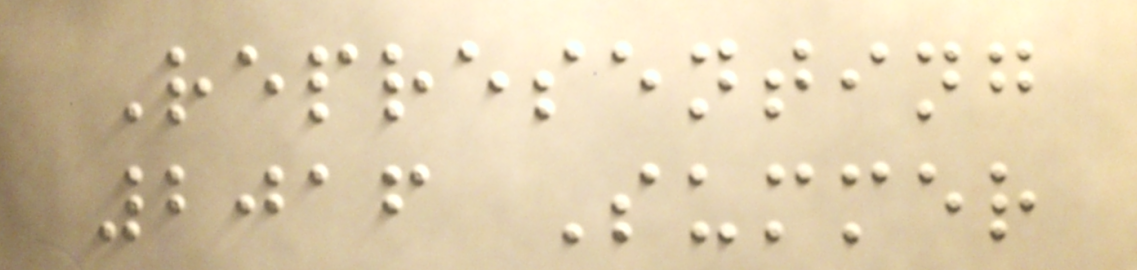Representing
2016 Summer
